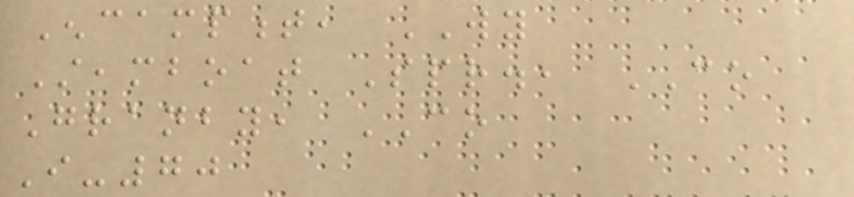Encampment, WY
Steamboat Spr., CO
Granby, CO
I-70
